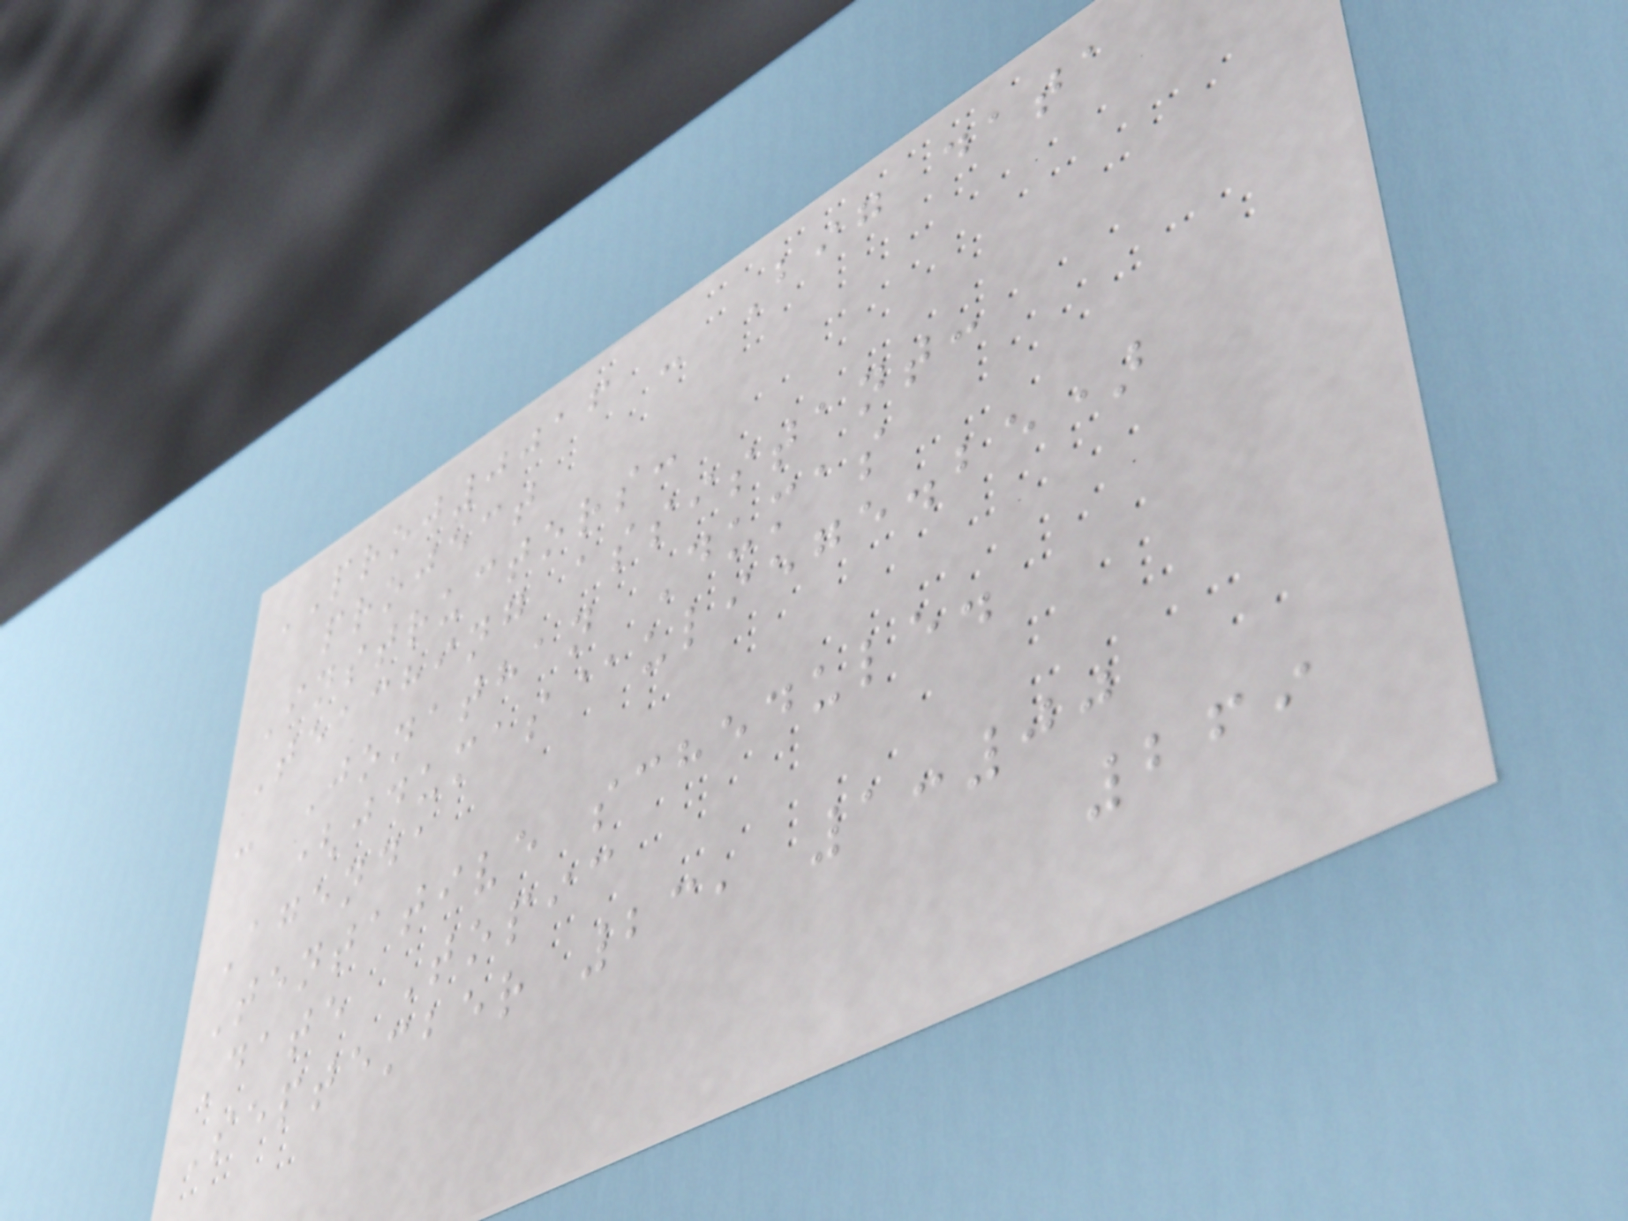PROJ0016 - Big data
project
Instructors:
Teaching assistant:
- Jonathan Dumas
(jdumas@uliege.be)
Agenda
Tentative schedule.
Date Topic
September 23, 1:00
269
